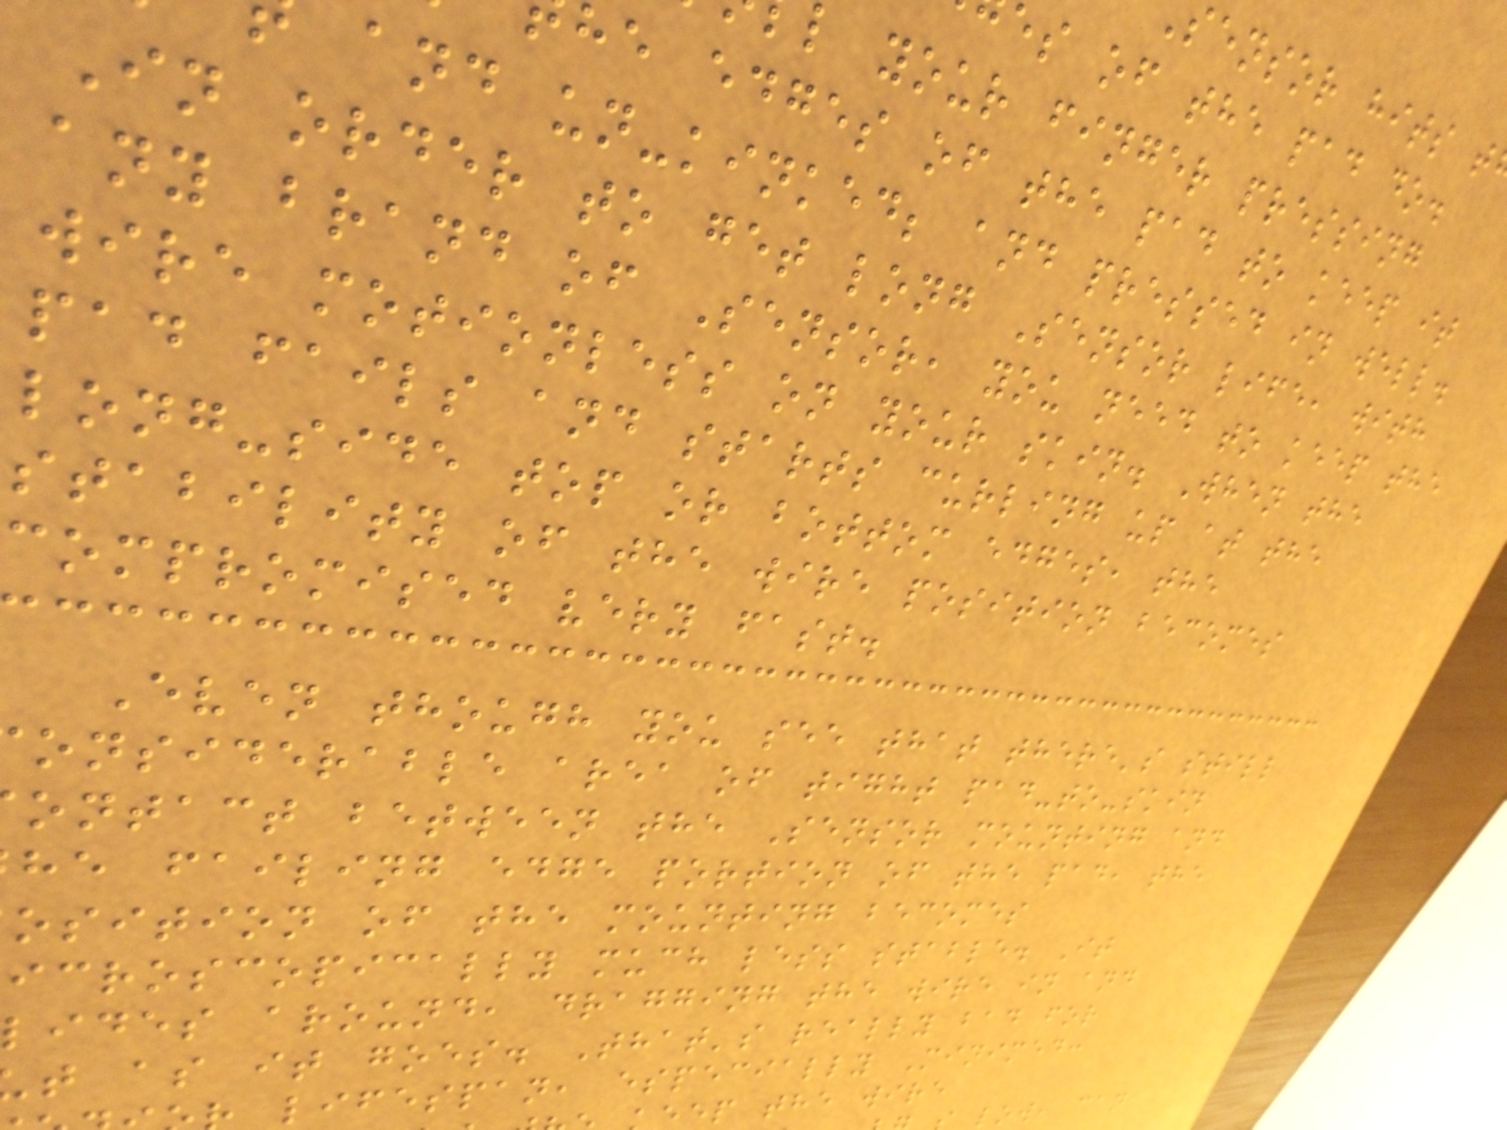sensor hits t
es of the pad do.
l your finger pressing
he edges of the pad to keep it
and un-kinked; and pressed in well.
In order to get long Sensor life, with
any brand of Sensor, you need to keep the
wire motionless on your skin. When the
pad fails and starts curling up at the
long-side top or bottom edges, the
stability of the wire position becomes
compromised very fast.
Even though you see that there's still
onsiderable area of tight pad-to-skin
ontact between the Sensor mounting and
he failing edge portion of the pad, the
osition of the mounting becomes
icroscopically much less stable. It
lides around, dragging the wire in and
t as it goes. That's really bad for
lifespan, especially Minimed:
ep the wire
